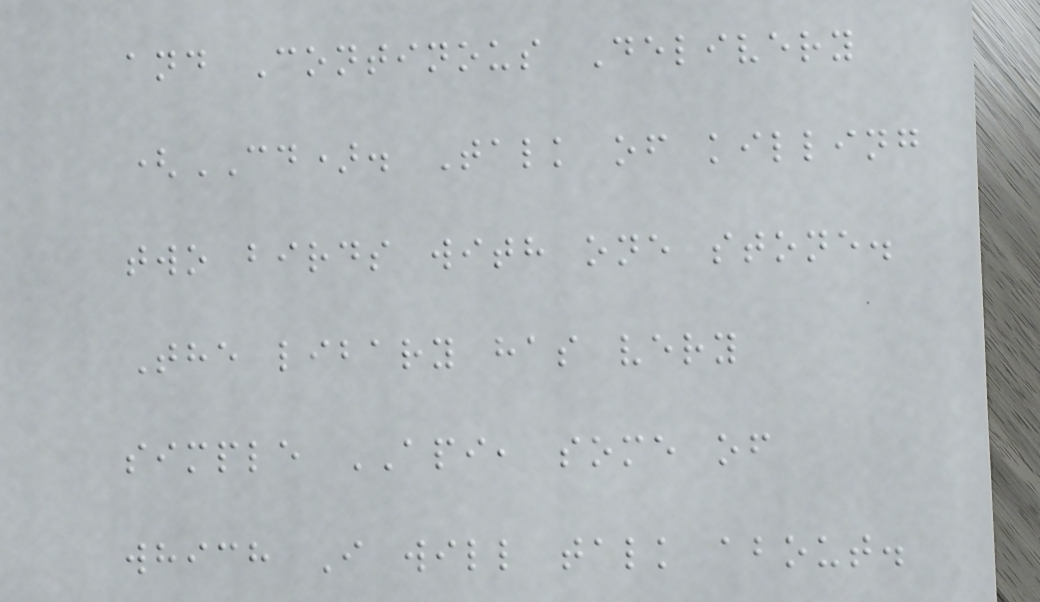and Continous Delivery
(CD). Talk of killing
two birds with one stone.
The libary has very
simple API, some of
which I will talk about.
